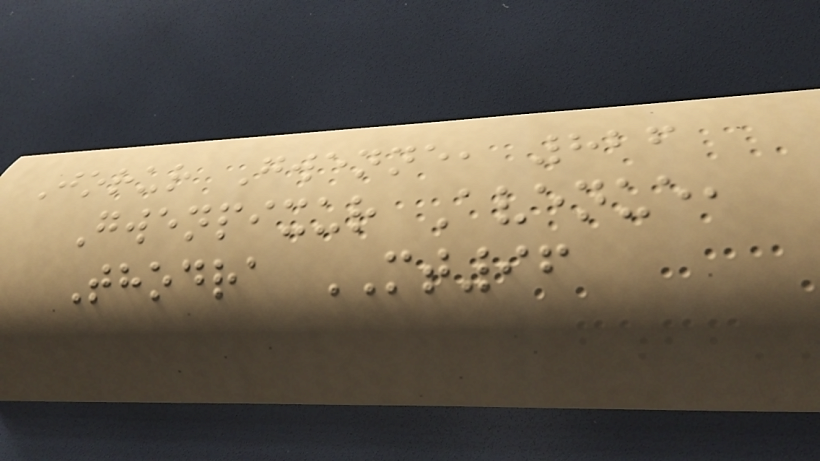Jorur Gwenne, 826
Gwenpixur Avenue,
Thodra MT96
